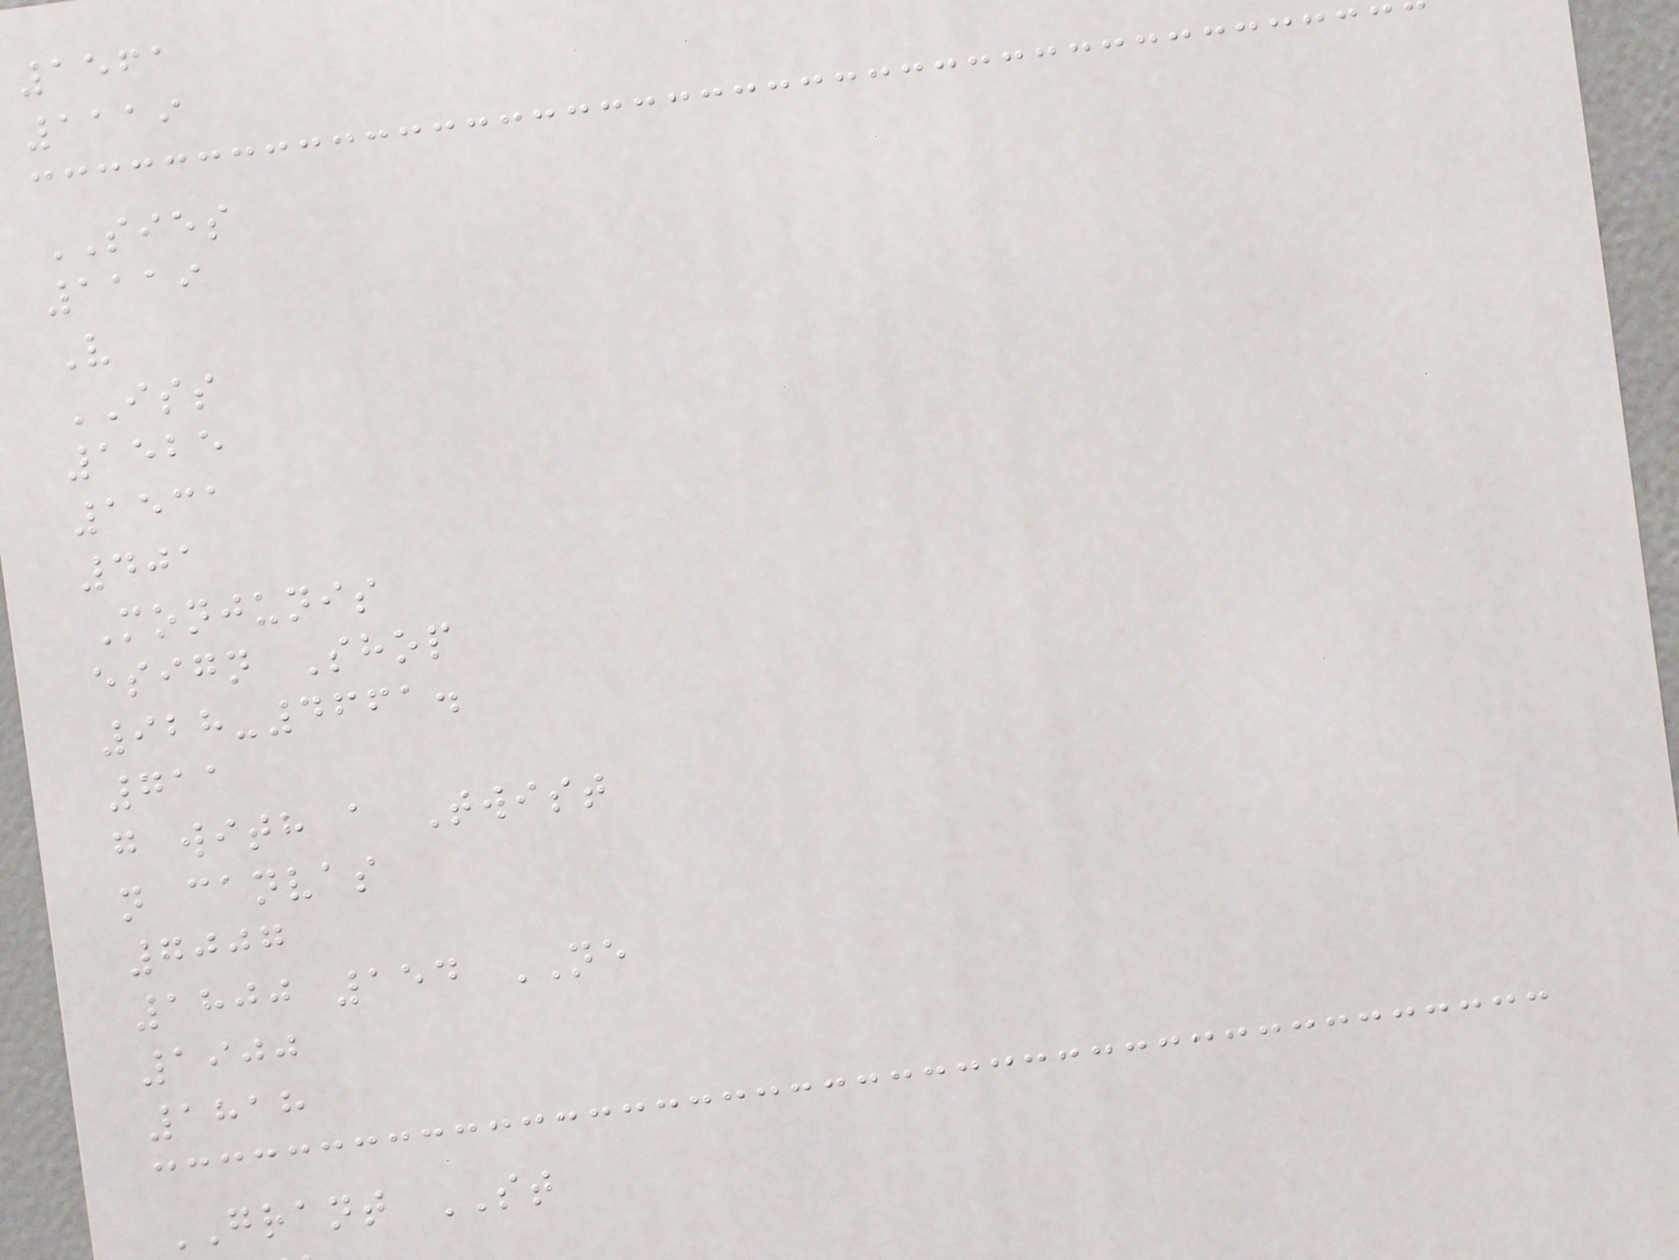1561
1119
SIES
1119
V
ISS
1525
1531
401
Monjunis
esign Shop
928-4661.
711
g with a Twist
n canvas
7007
1800 154 NE
1900
1818
GRANT ST
